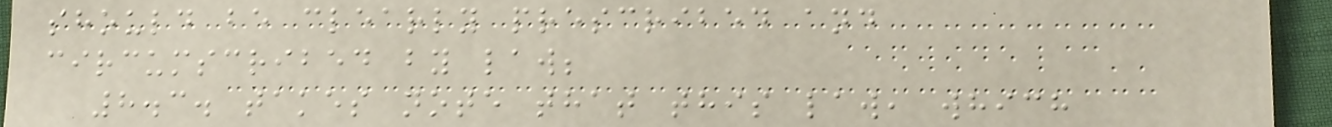should be clearly prescribed and
circumscribed by law;
8.3. takes note that this law, which
